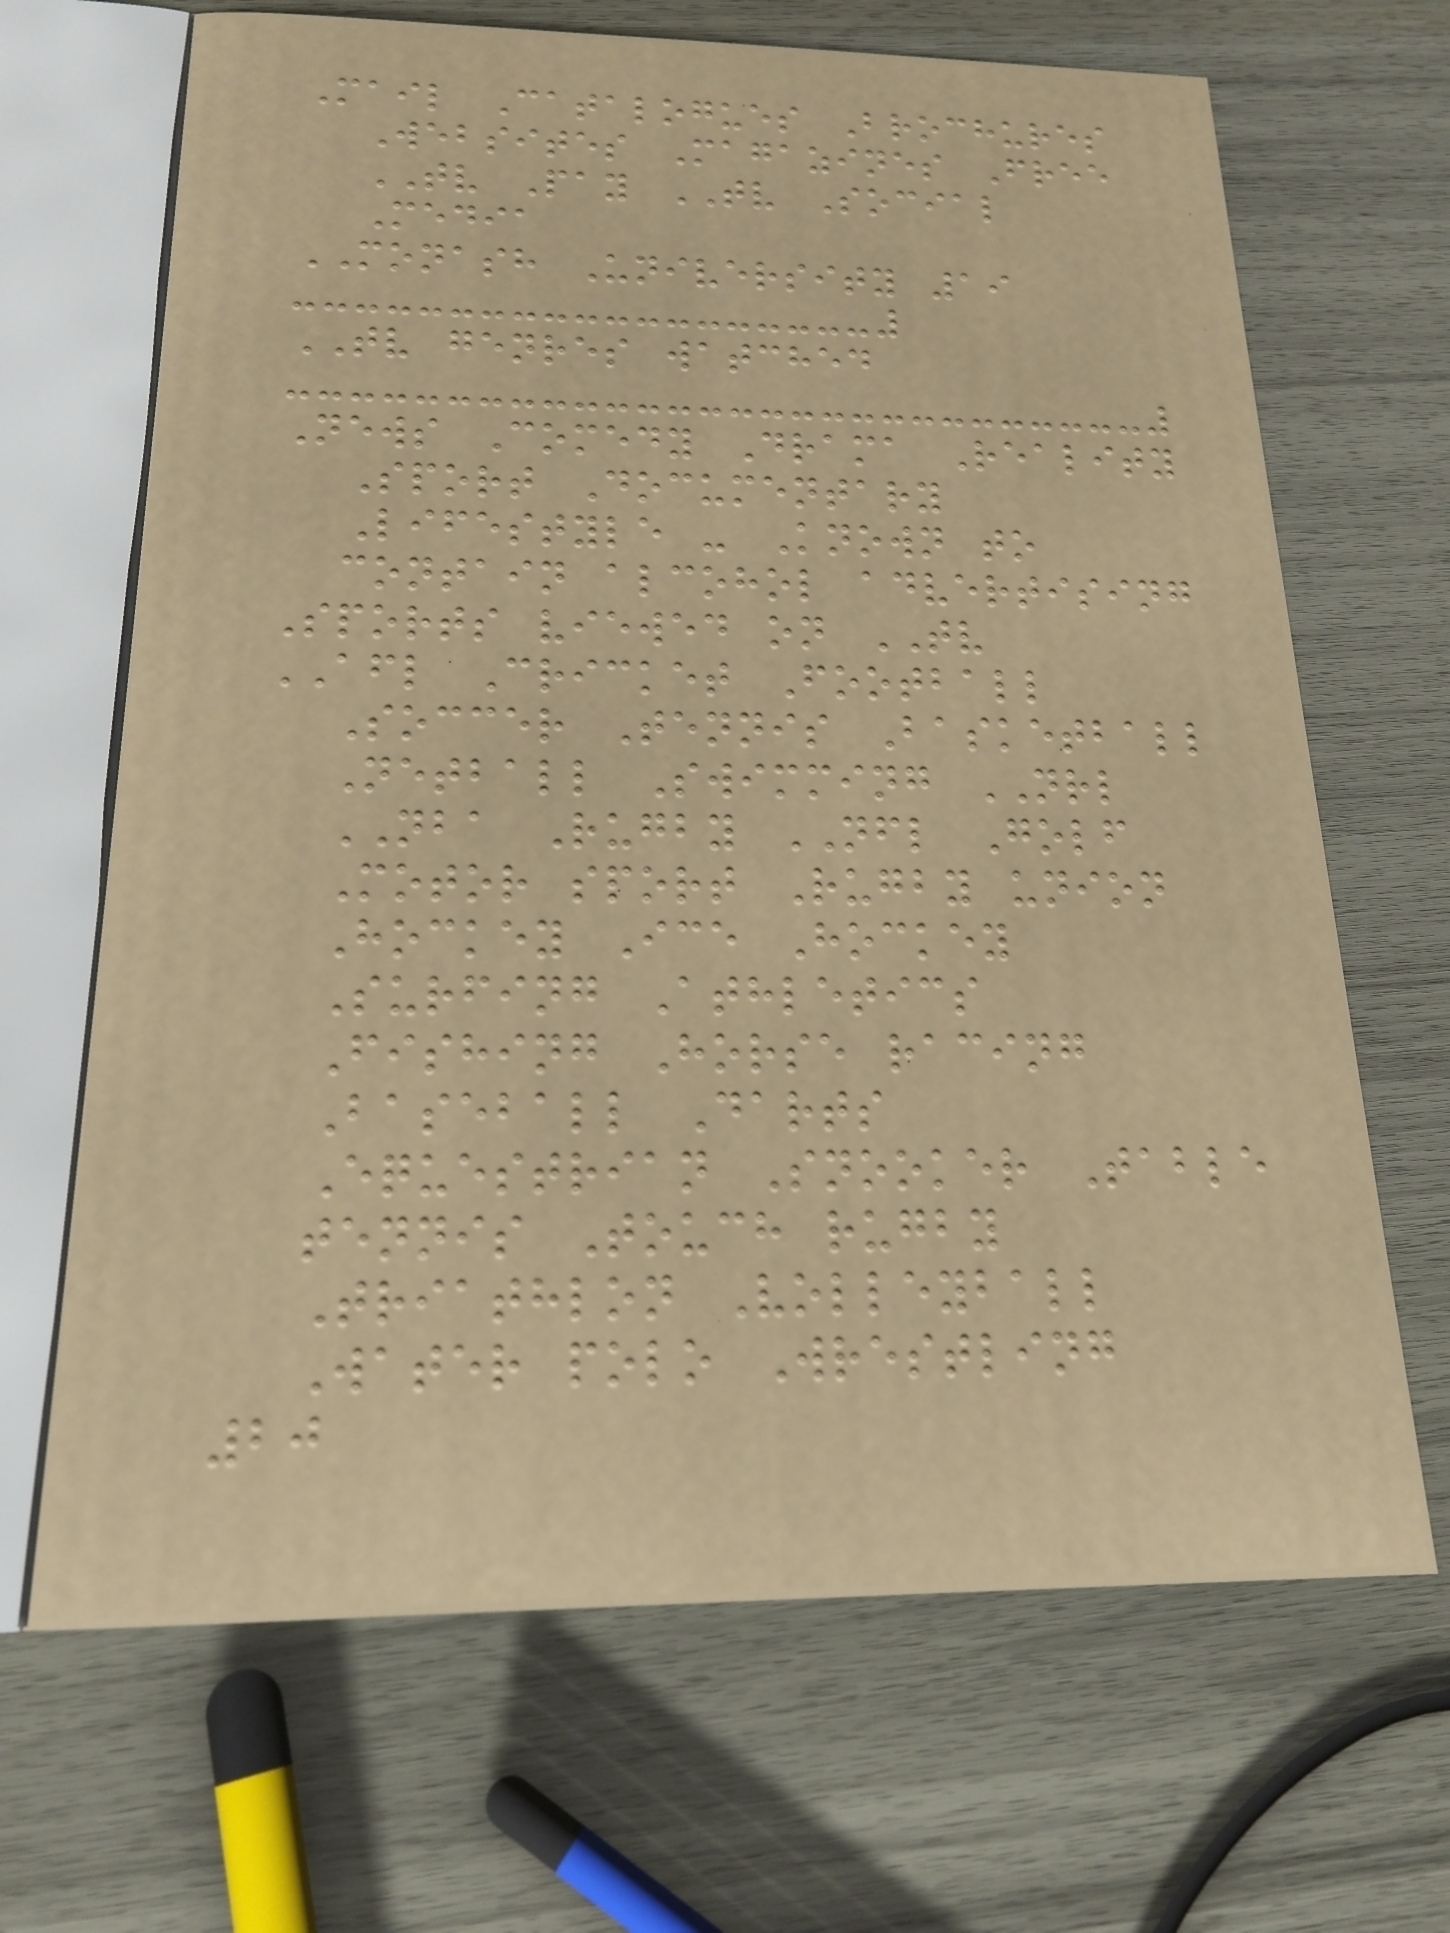Mail Catalogues Brochures
Websites Magazines Free
TV Pay TV Social
Media
MONASH University 19
TV genres watched
News Comedy Drama Reality
Sport Documentary
Lifestyle - Known to
contain alcohol advertising
Sports viewed on TV
AFL Cricket Football
Soccer Tennis Basketball
Netball Swimming NRL
NBA Rugby NFL Golf
Motor sport Rugby union
Hockey Ice Hockey
Surfing Athletics
Fishing Horse racing
Baseball Darts
Equestrian Snooker Table
tennis Touch rugby
Triathlon Volleyball
Water polo Wrestling
20
